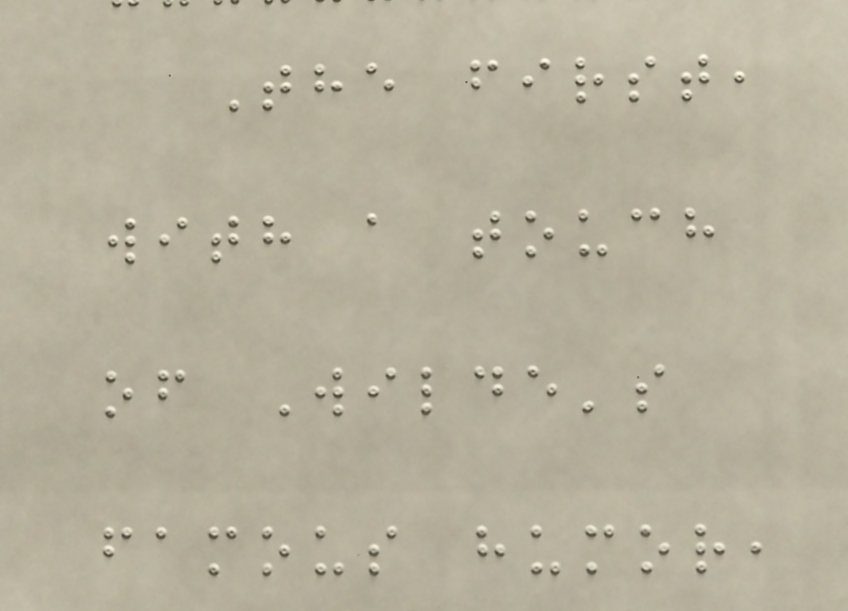The first,
with a touch
of Wilde's
famous humor,
